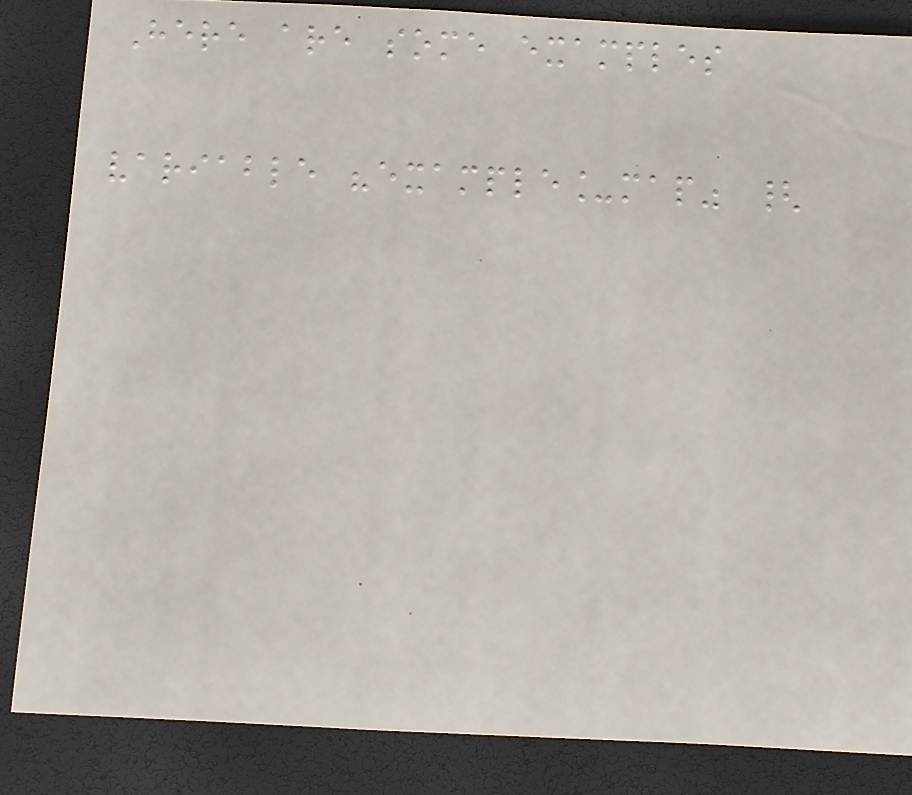Here are some examples
variable "example_map" {
